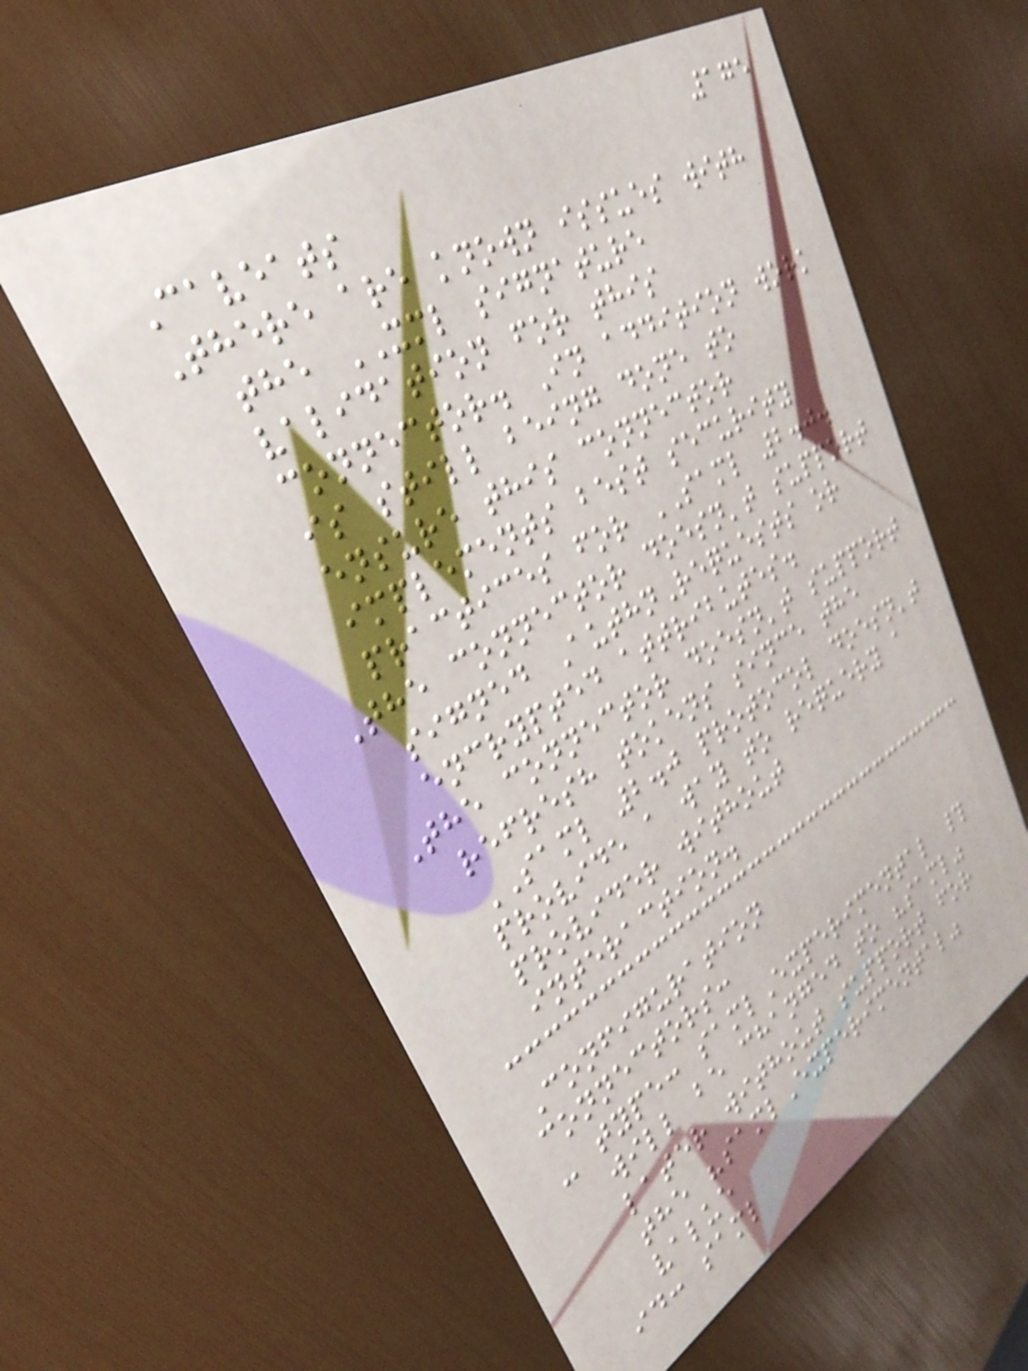175
Caveats
There are known issues with
the XML signature
validation for this
connector. In addition work
is still being done to
ensure this connector
implements best security
practices for SAML 2.0.
The connector doesn't support
signed AuthnRequests or
encrypted attributes.
The connector doesn't support
refresh tokens since the
SAML 2.0 protocol doesn't
provide a way to requery a
provider without
interaction.
Configuration
connectors:
- type: samlExperimental #
will be changed to "saml"
later without support for
the "samlExperimental"
value
id: saml
